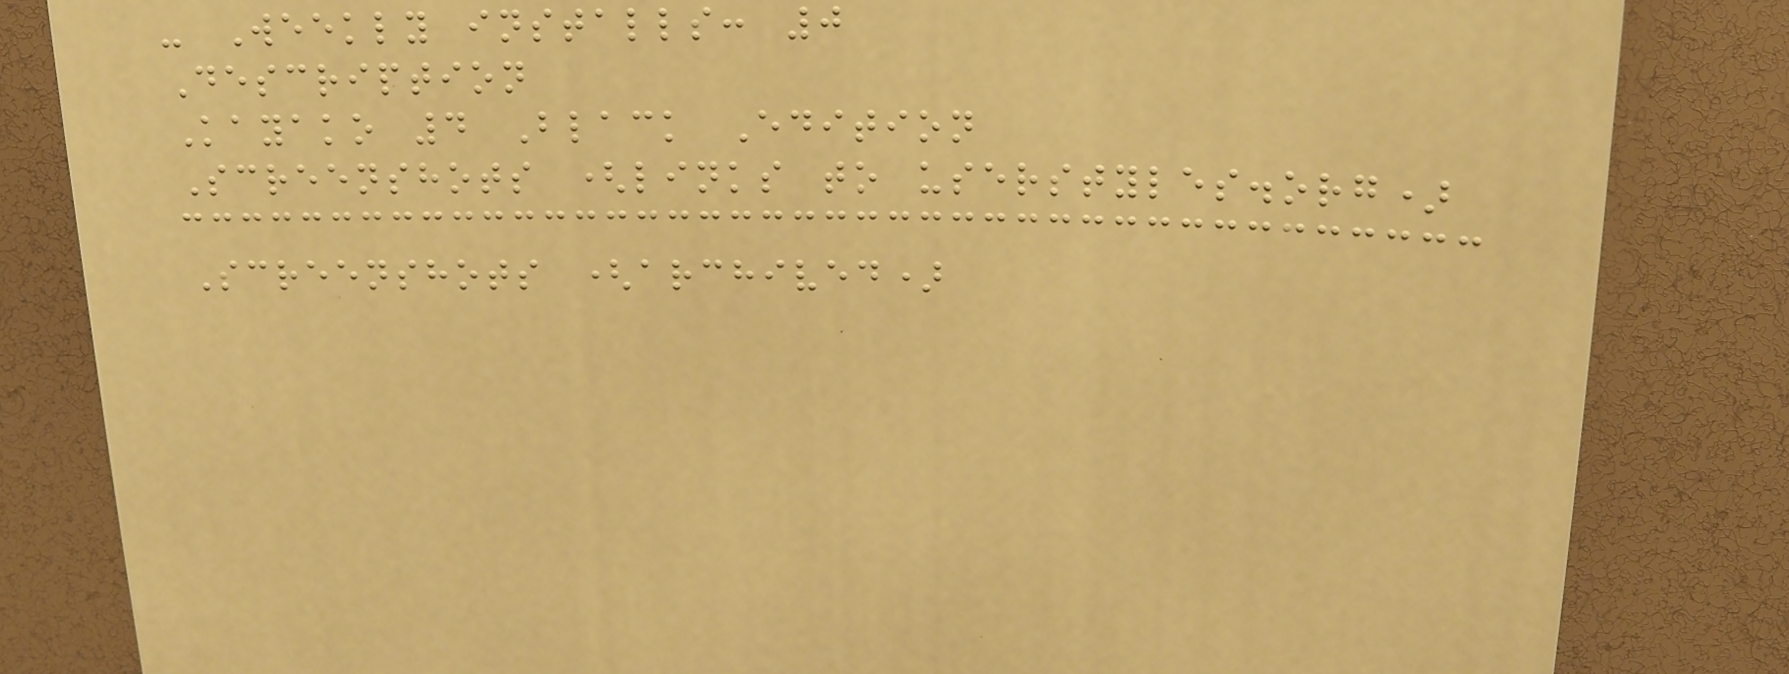- Weekly installs: 0
Description
Kayako 4 Black Edition
Screenshots (links to userstyles.org)
Screenshots (archived)
